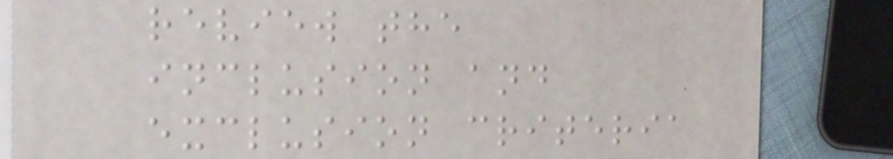review the
inclusion and
exclusion criteria
